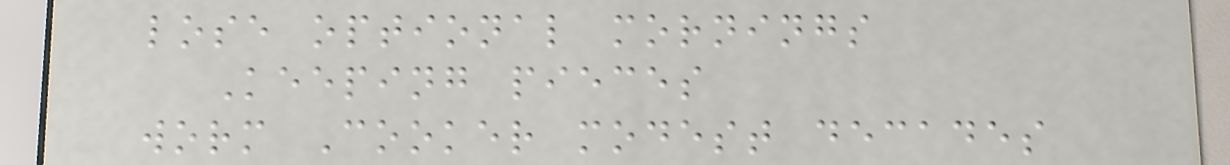lose optional mornings
Keeping pieces
worm Cooker modest decades
